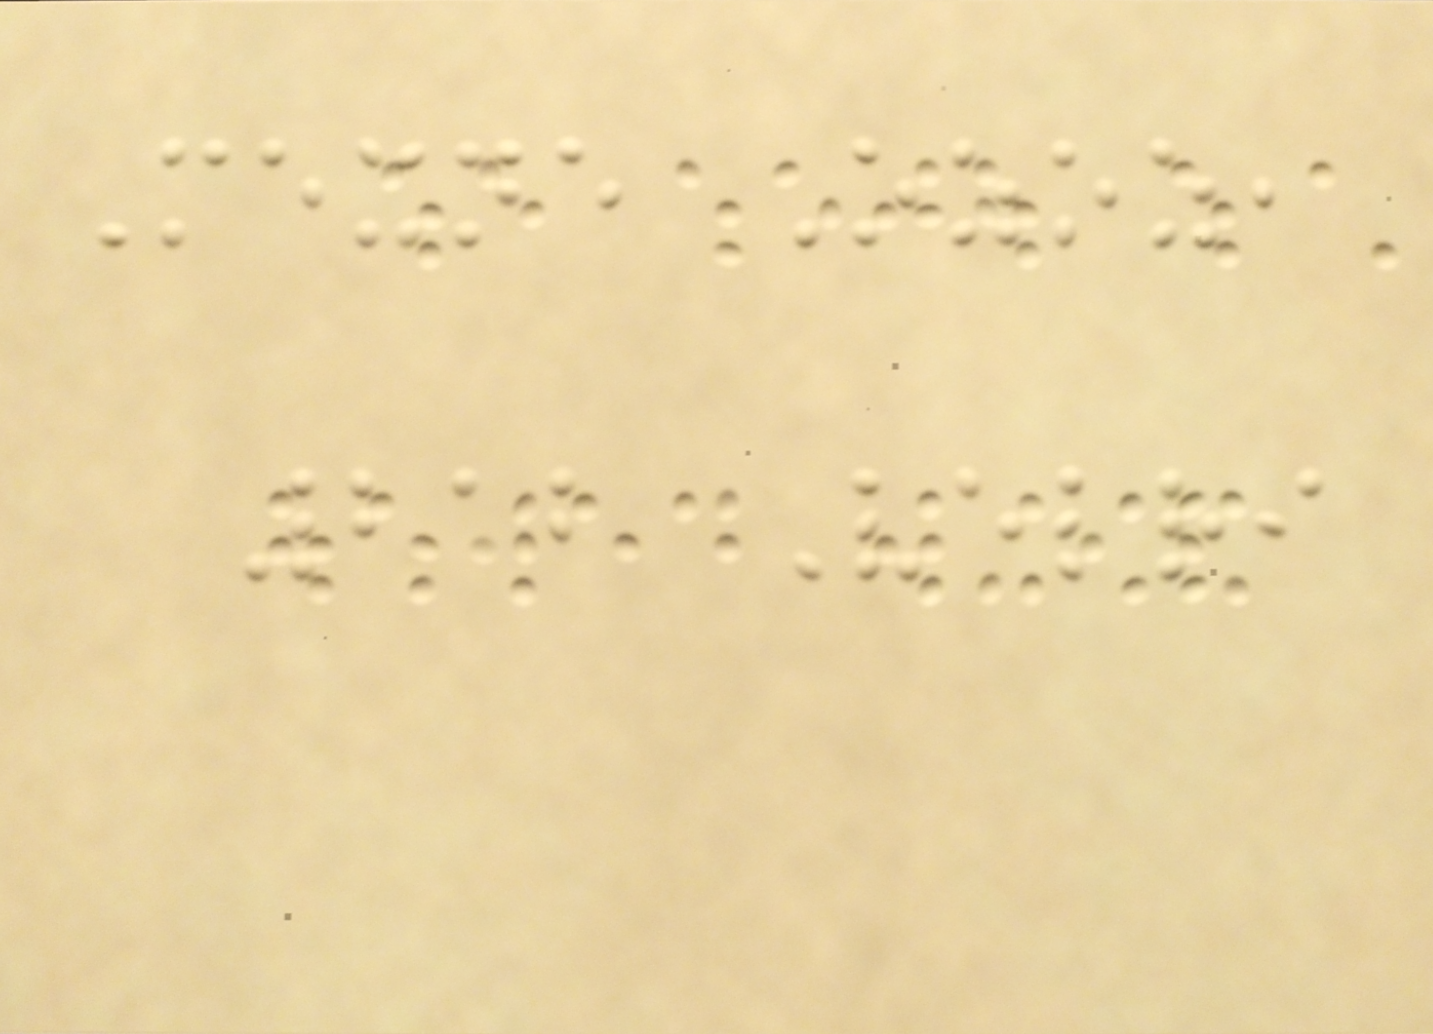Mexne Ozoz,
212 Velri
